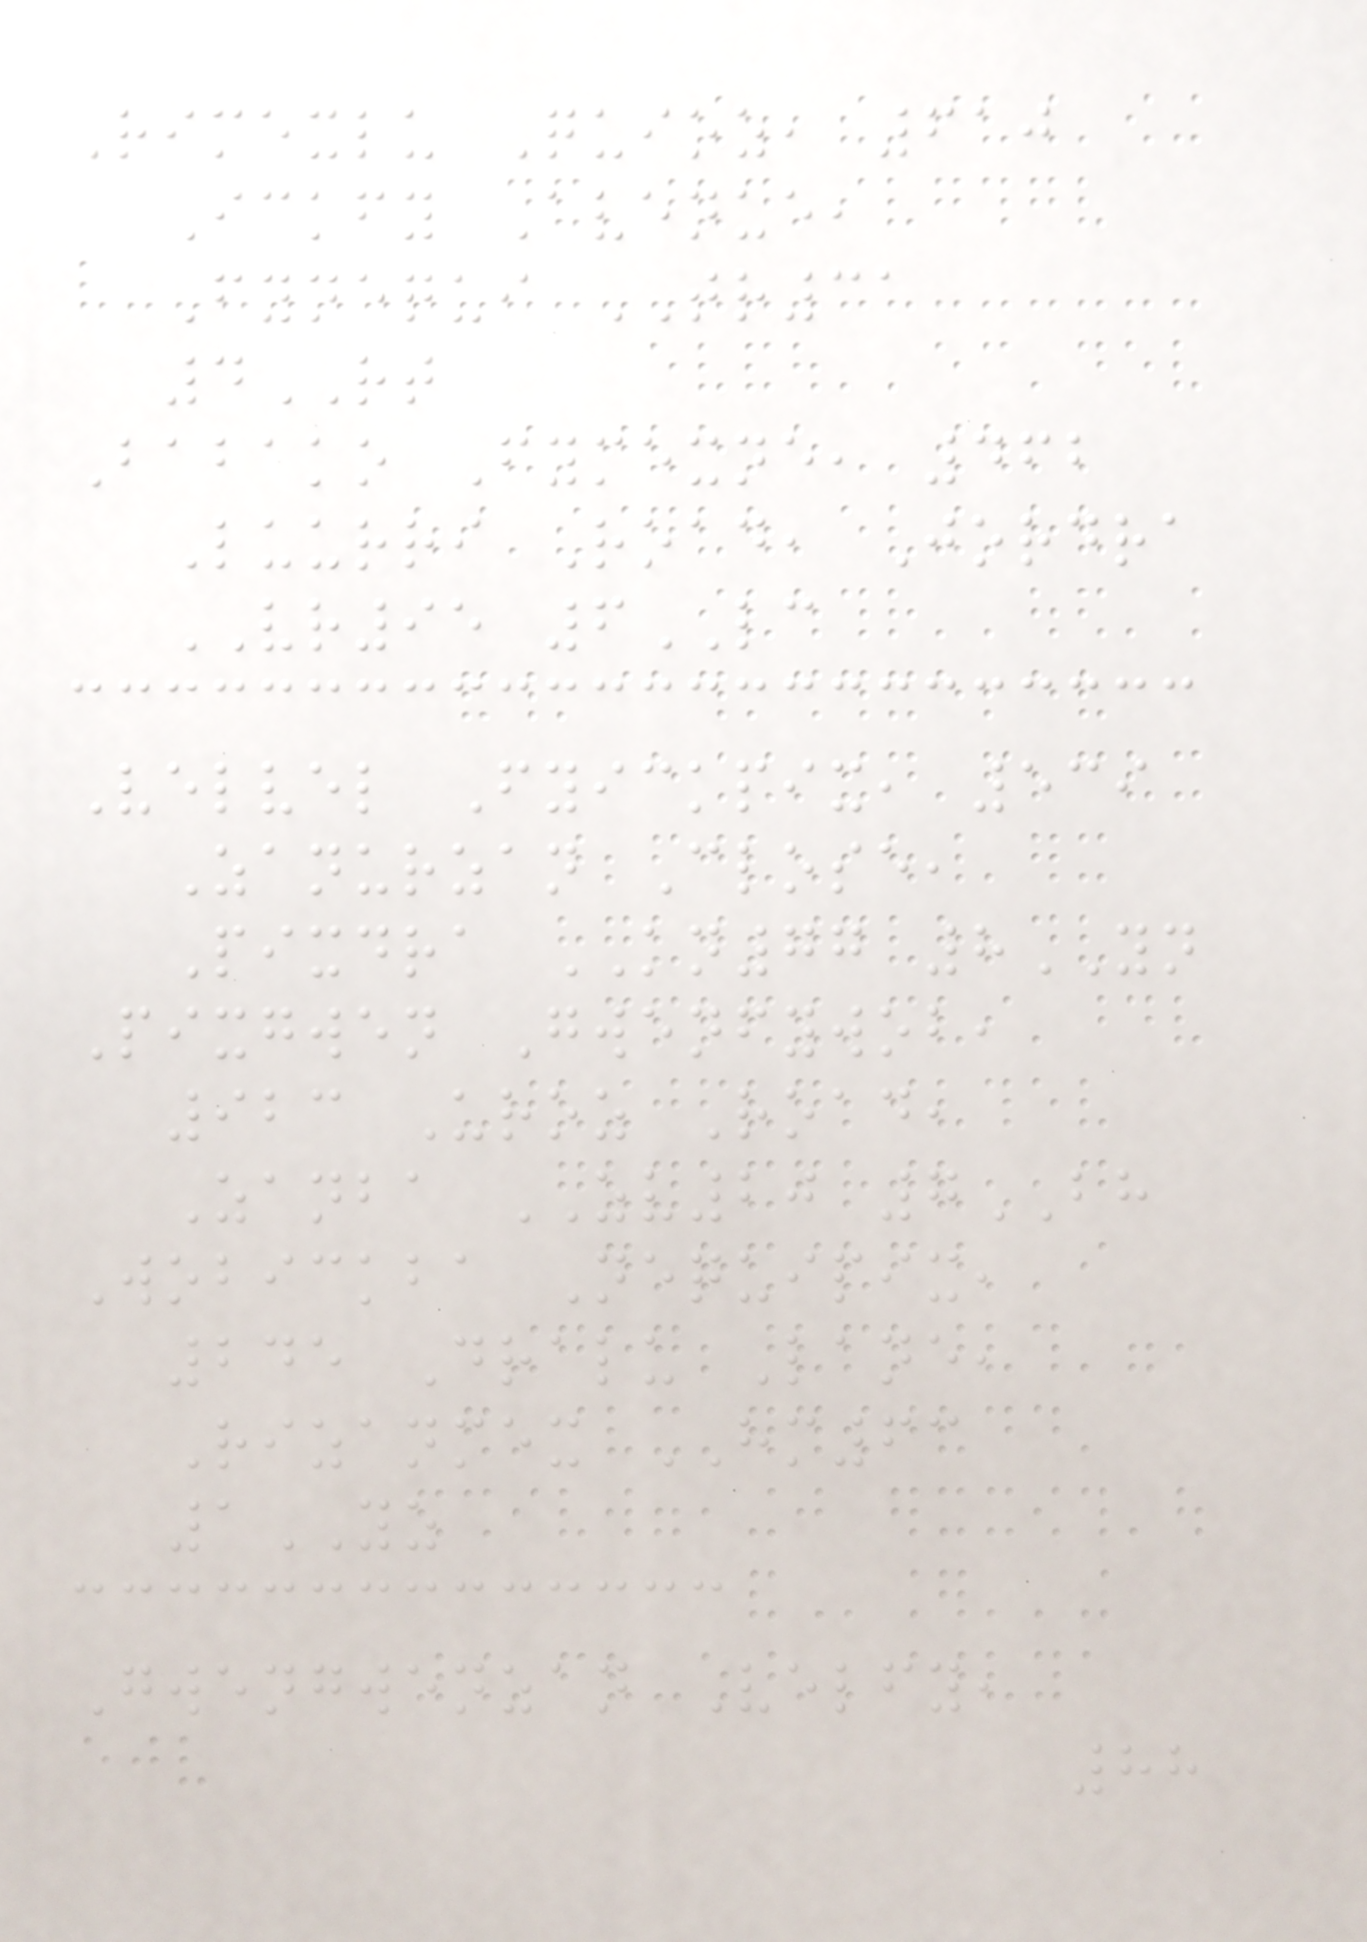Rimexlu Quioz, 610
Ickfy Avenue,
Fynequi TR31
4RT
Babako Fymexne, 462
Luurri Road, Jordra
VR95 6LC
Velvel Fyickpix, 539
Zanurzan Close,
Pixdra KN77 8YN
Pixgwen Gwenfywob,
923 Uroz Road,
Zanba ZV20 7BH
Wobickba Nequipix,
245 Dralu Lane,
Rizanmex HM63
1YZ
Gwengwenzan Velfy,
88
